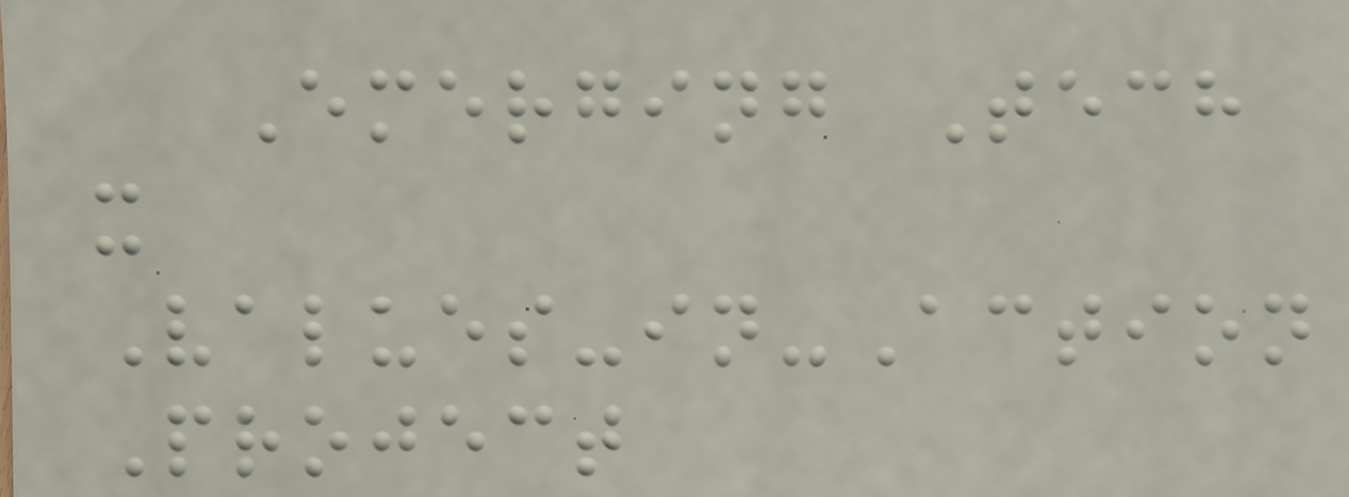Emerging Tech
x
Values-in-Action
Project
